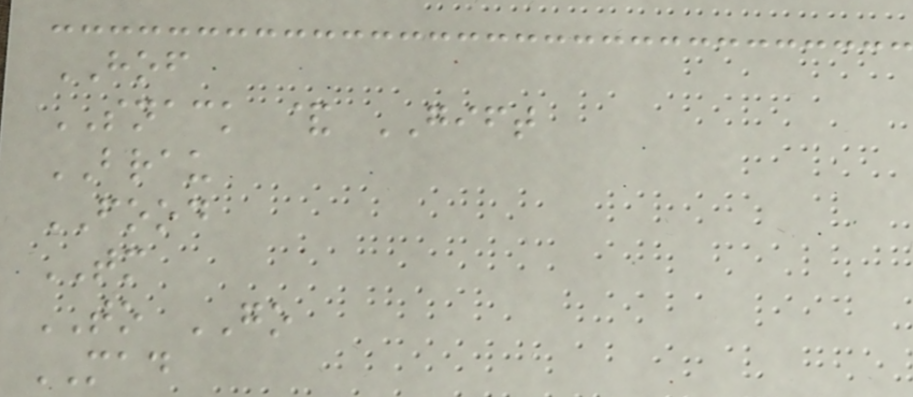HOF
SNACK & GIFT
BRAU
FOOD
TM
TO GO
MAD
